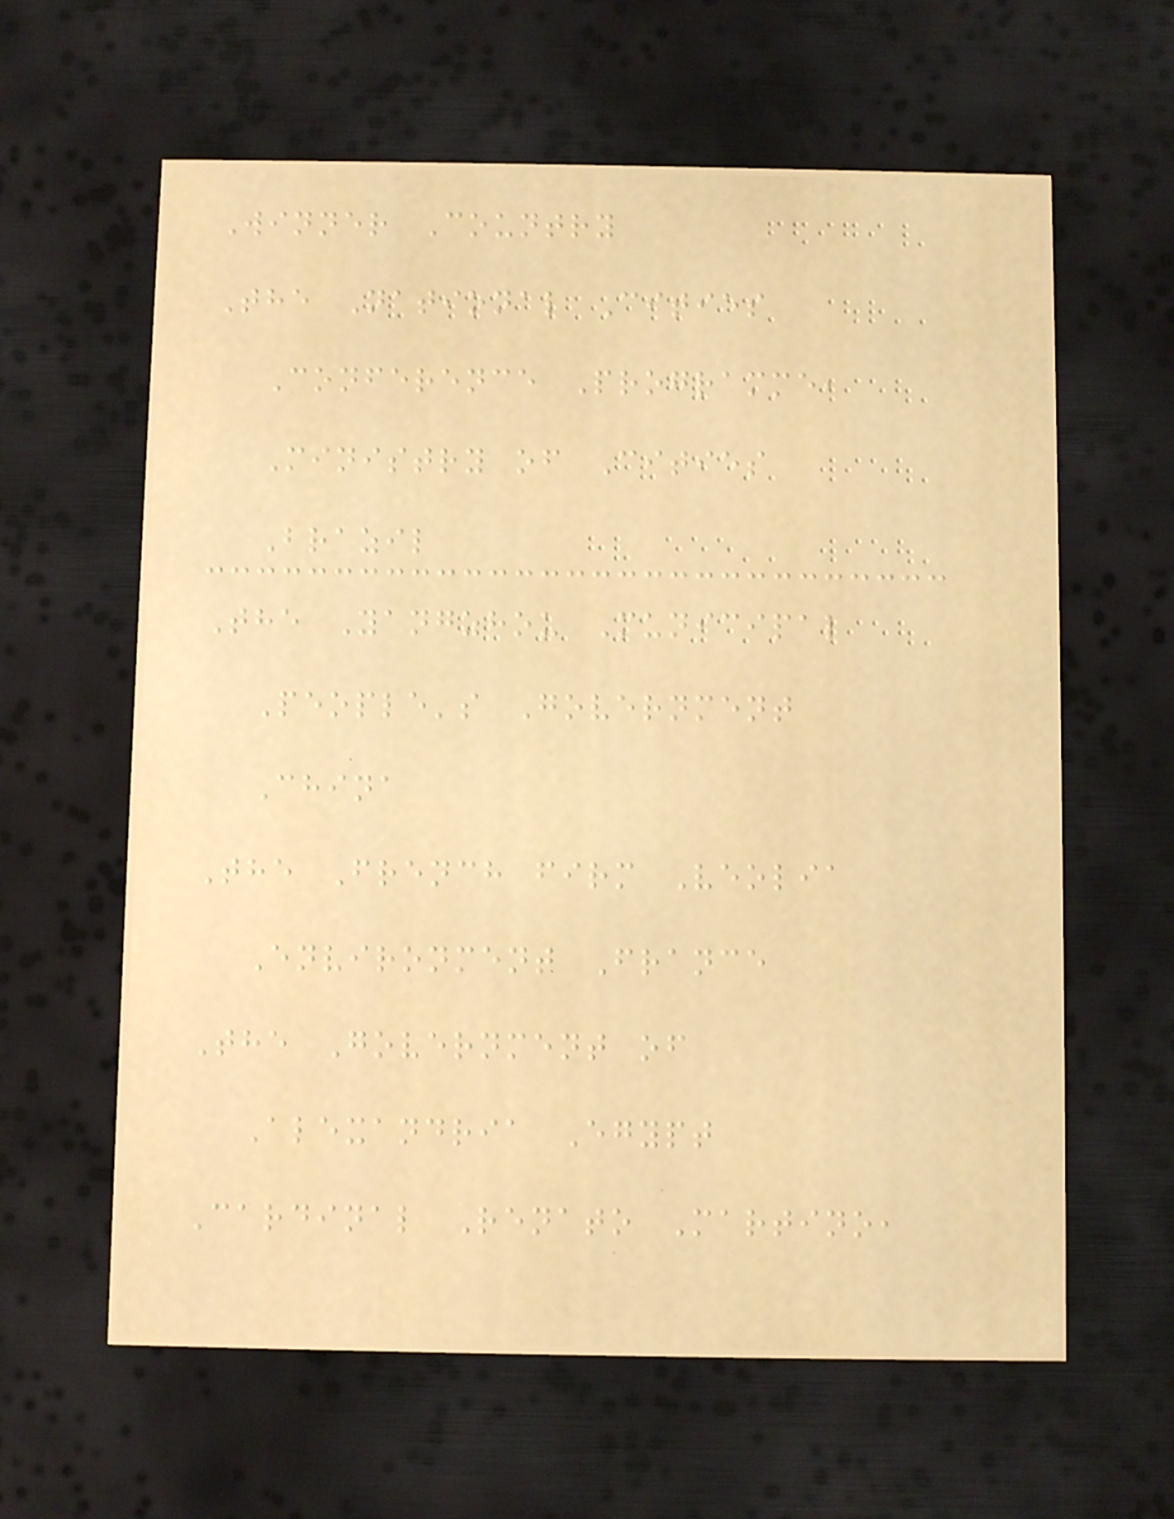Winner Country
The National Cities
Conference Programme,
Ministry of Cities
Brazil
The Yangzhou Municipal
People's Government
China
The French firm Veolia
Environment France
The Government of
Alexandria Egypt
Cardinal Renato Martino,
